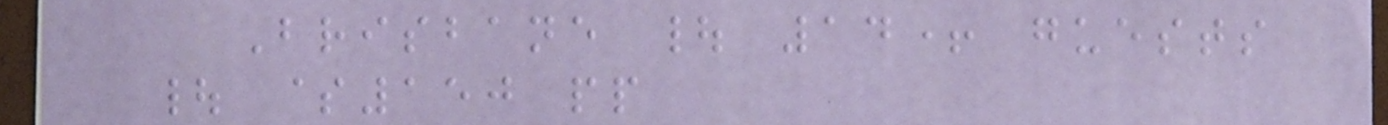Brisbane | 14+ guests
| $150 pp
